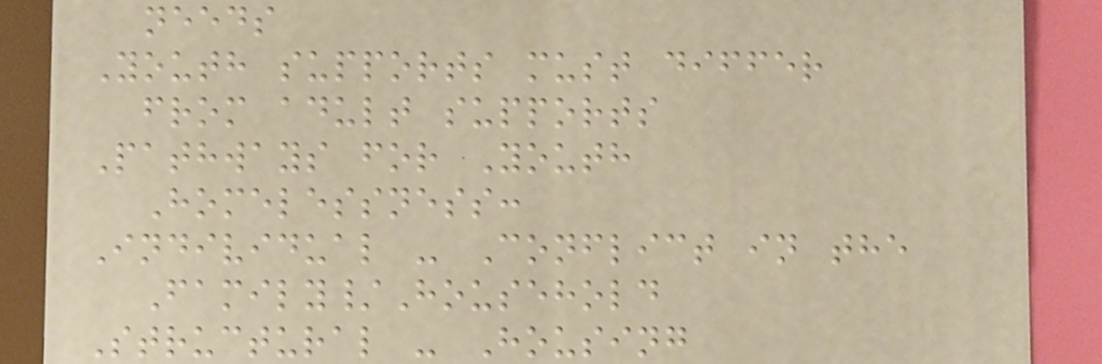needs
Youth supports must differ
from adult supports
Pathways for Youth
Homelessness:
Individual - Conflict in the
Family/Household
Structural - Housing
